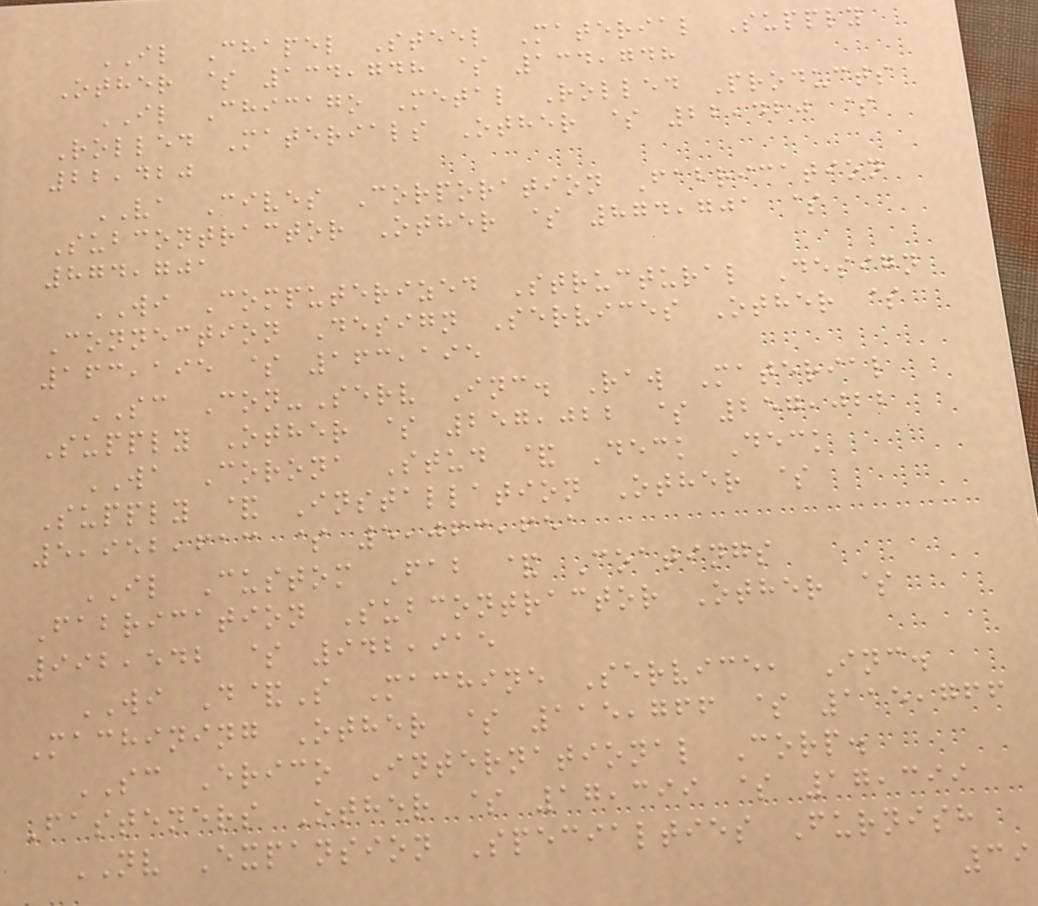IL Chapel Steel Material Supply
Other $ 134,748 $ 134,748
IL Chicago Metal Rolled Products
Rolled Materials Other $ 22,420 $
22,420
VA Cives Corporation Fabrication
Subcontractor Other $ 874,701 $
874,701
WI Computerized Structural Design
Connection Design Services Other $
163,195 $ 163,195
SC Con-Serv Inc. Raw Material
Supply Other $ 257,022 $ 257,022
WA Corona Stud & Deck Deck
Supply & Installation Other $
5,952,613 $ 5,063,651
IL Custom Fab & Coatings
Fabrication Subcontractor Other $
992,542 $ 942,915
WI D&S Machine Service, Inc.
Machining Other $ 115,766 $ 115,766
SC Erico International Corp.
Fasteners Other $ 17,399 $ 17,399
NV Expansion Specialties Furnish
39
